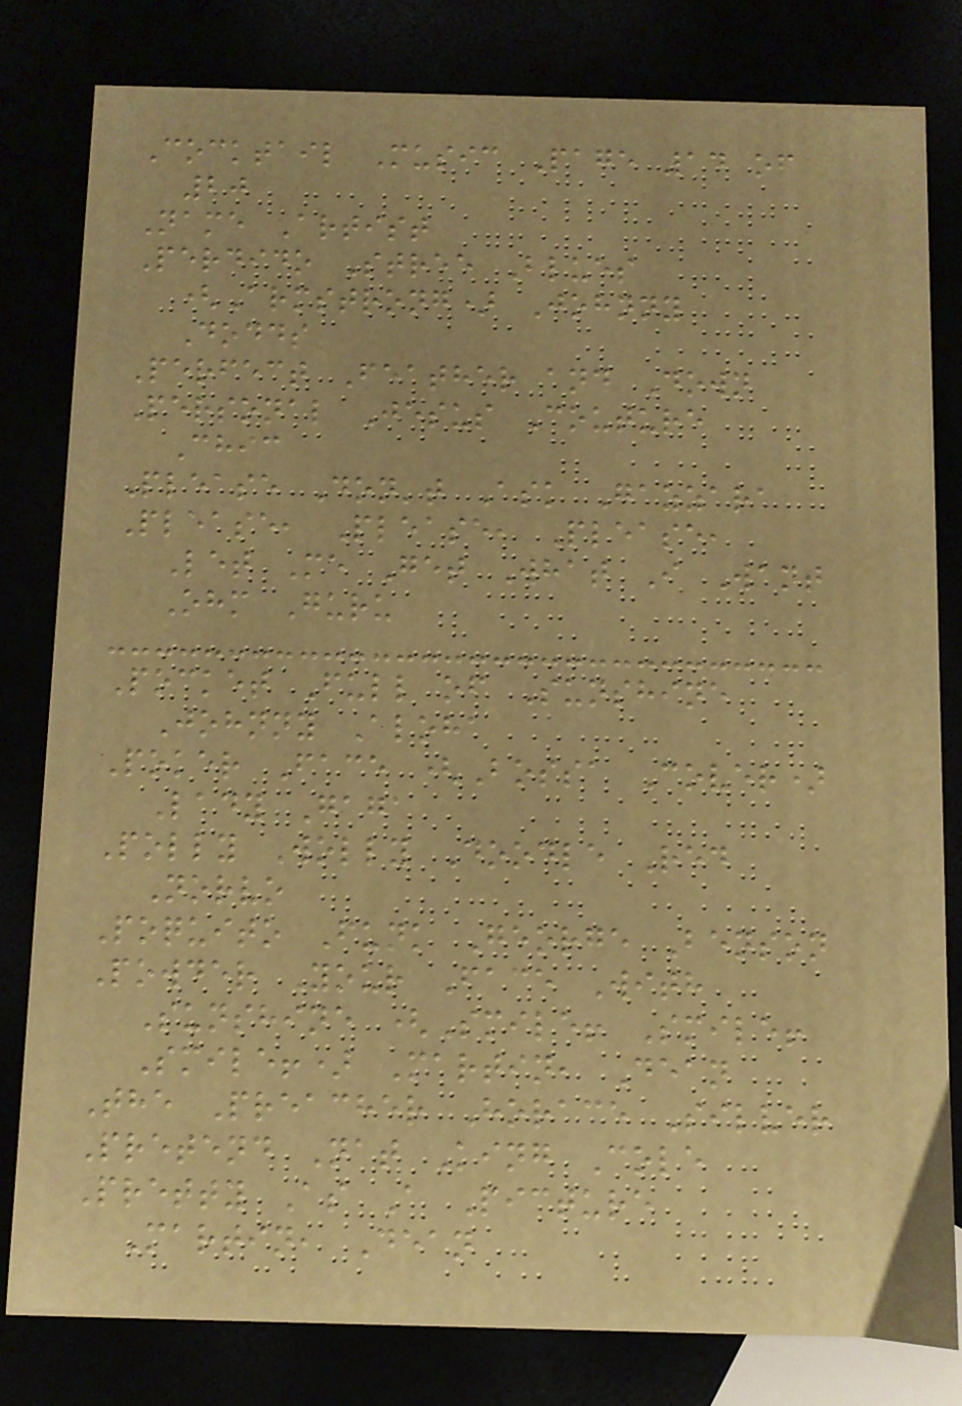Cocktail Music Page 14 of
20
Name Artist
Perdido Stree Blues
(Armstrong) Johnny
Dodds
Perfect Feather and Down
Personal Jesus Couture
Chic
Please Don't Ask Gazzara
Please, Please, Please,
Let Me Get What I Want
Ohm Guru
Pocket Full of Sunshine
Johnny Aloha
Poker Face (Bossa Cover)
Lady Gaga
Polly Wolly Doodle Red
Norvo
Poquito Funk George Benson
Powder Your Face With
Sunshine (Smile! Smile!
Smile!) Martin, Dean
The Preacher Horace Silver
Pretend Nat King Cole
Pretty As A Picture
Martin, Dean
